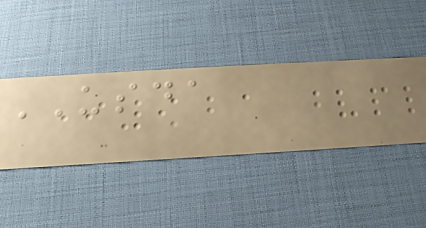USDA
